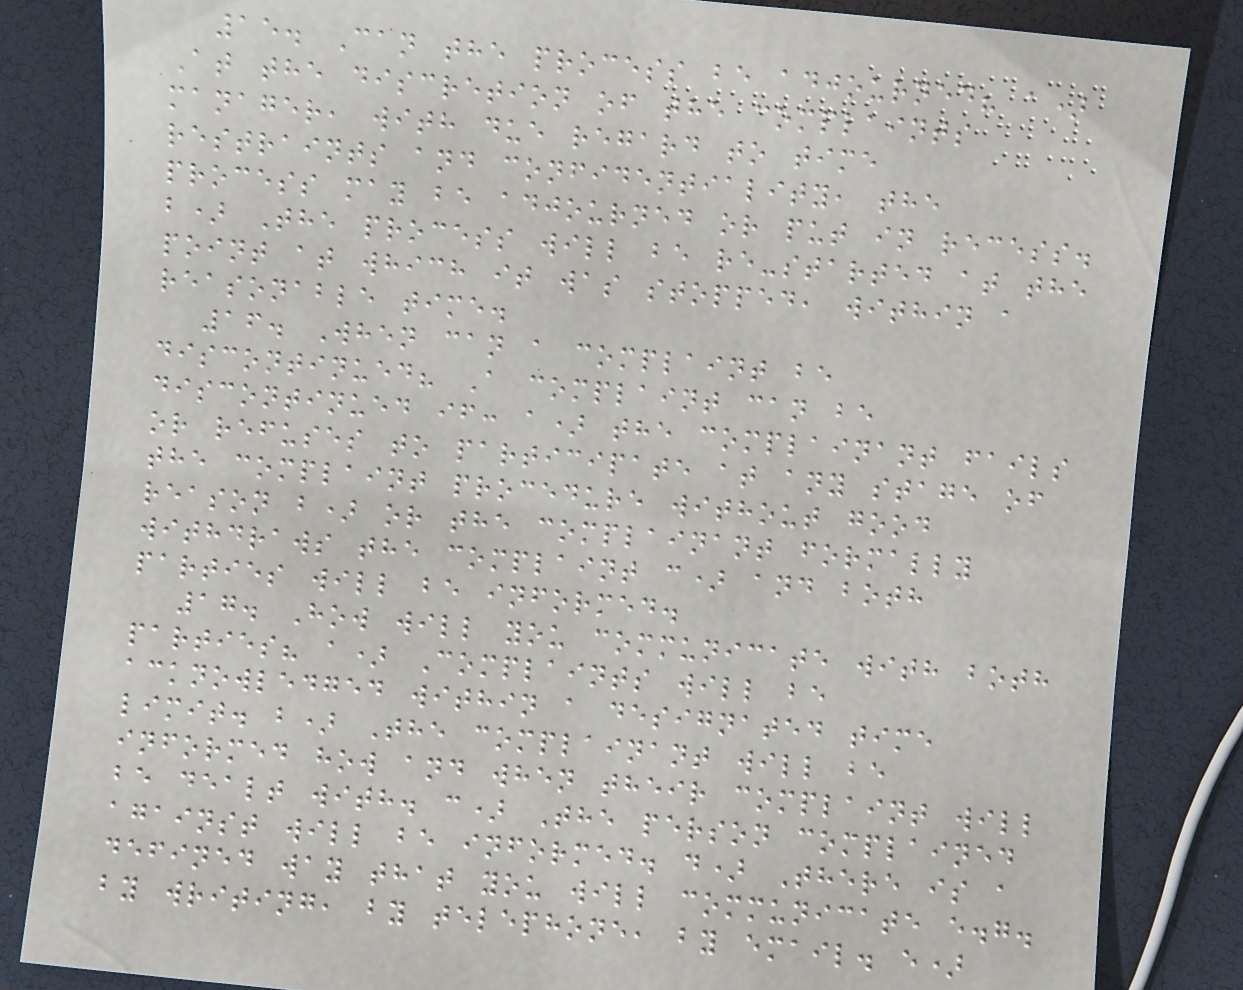15. Can the process be adjourned? a)
At the discretion of the complaints
manager, with due regard to time
restraints and confidentiality, the
process may be adjourned or put in recess.
b) The process will be re-started at the
point at which it was stopped, within a
reasonable time.
16. When can a complaint be
discontinued? A complaint can be
discontinued if: a) the complainant fails
or refuses to participate at any stage of
the complaint procedure without good
reason b) or the complainant formally
withdraws the complaint c) and both
parties will be informed.
17. How will you communicate with both
parties? a) Complaints will be
acknowledged within a designated time
limit. b) The complainant will be
informed how and when their complaint will
be dealt with. c) The person complained
against will be informed. d) There is a
defined way that you will communicate e.g.
by writing, by telephone, by email. e)
